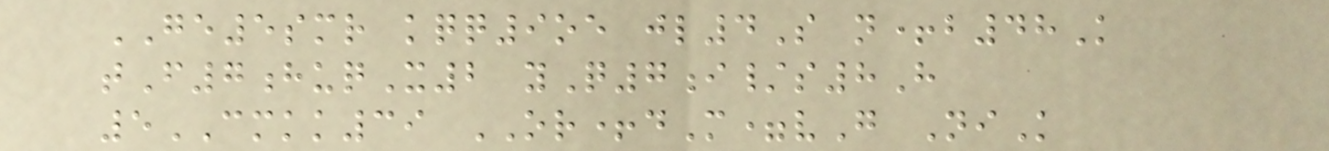GE5smr kqq9oe jl4S n+b48K
tF7huqX2 yQ7i/s8H
5CMKK39 OR+dM=vG NiK
